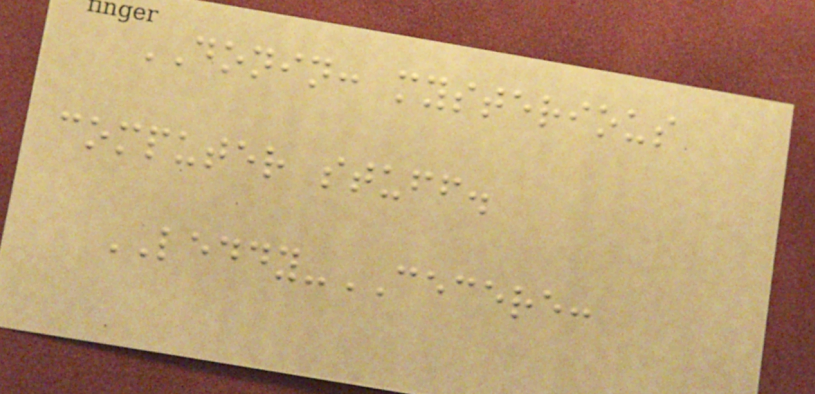DONIN: mysterious
computer stuff.
LEDDY-CECERE:
